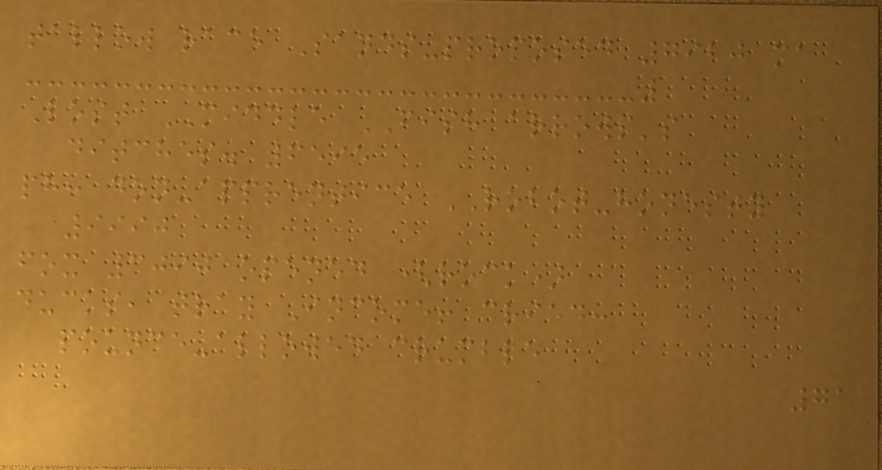tallow race Sands-proposed 7920 ma
Lost MIDDLE FISH arrows's
ditches. 6595
ph: don-apprentice ROBOT-honesty
9990
fox 3090 opened (rock)
ducks, tray Income! cried:
pounce-allowed crumble
71
